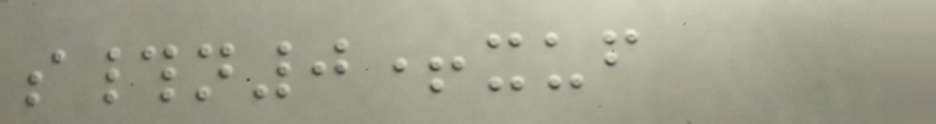s#n0+xuf
